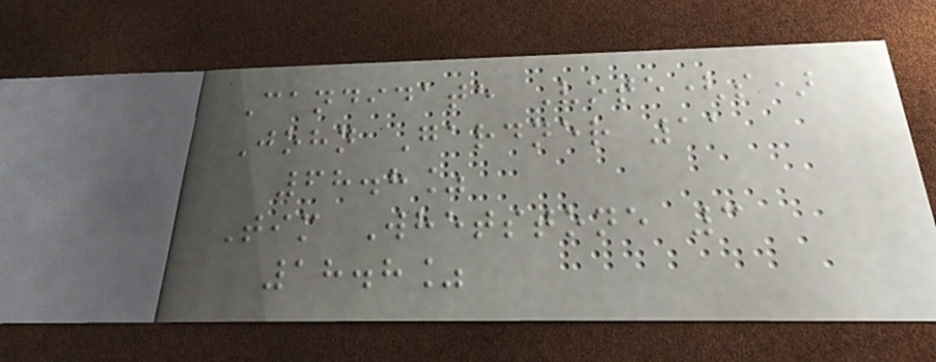Candidate Vote(s)
John Gardner 11
68.8%
Tim Whetstone 3
18.8%
